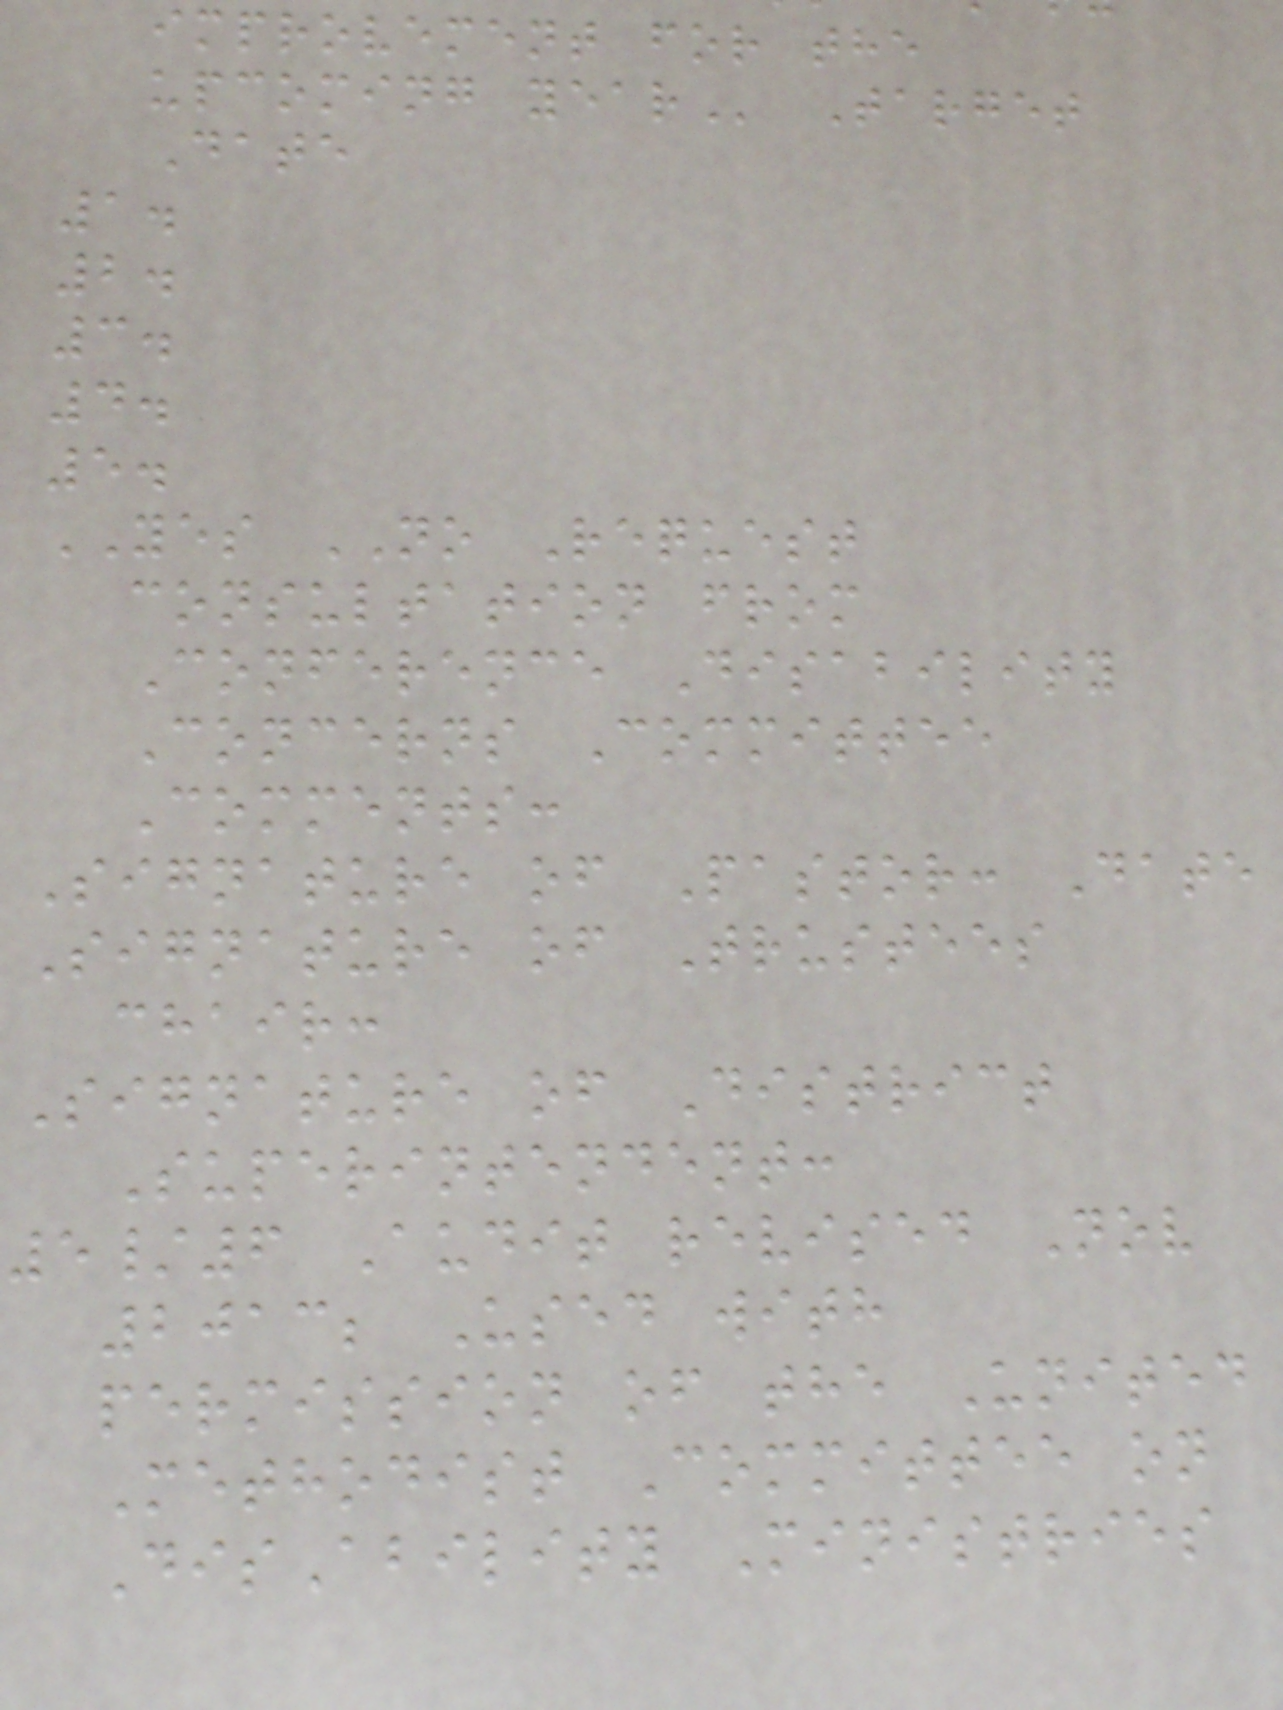improvement for the
upcoming
Date
1.
2.
3.
4.
5.
YES NO Request
consultation from
Conference Disability
Concerns Committee
Comments:
Signature of Pastor: Date
Signature of Trustees
chair:
Signature of District
Superintendent:
5/6 Audit revised Nov
2013; Used with
permission of the United
Methodist Committee on
DisAbility Ministries
